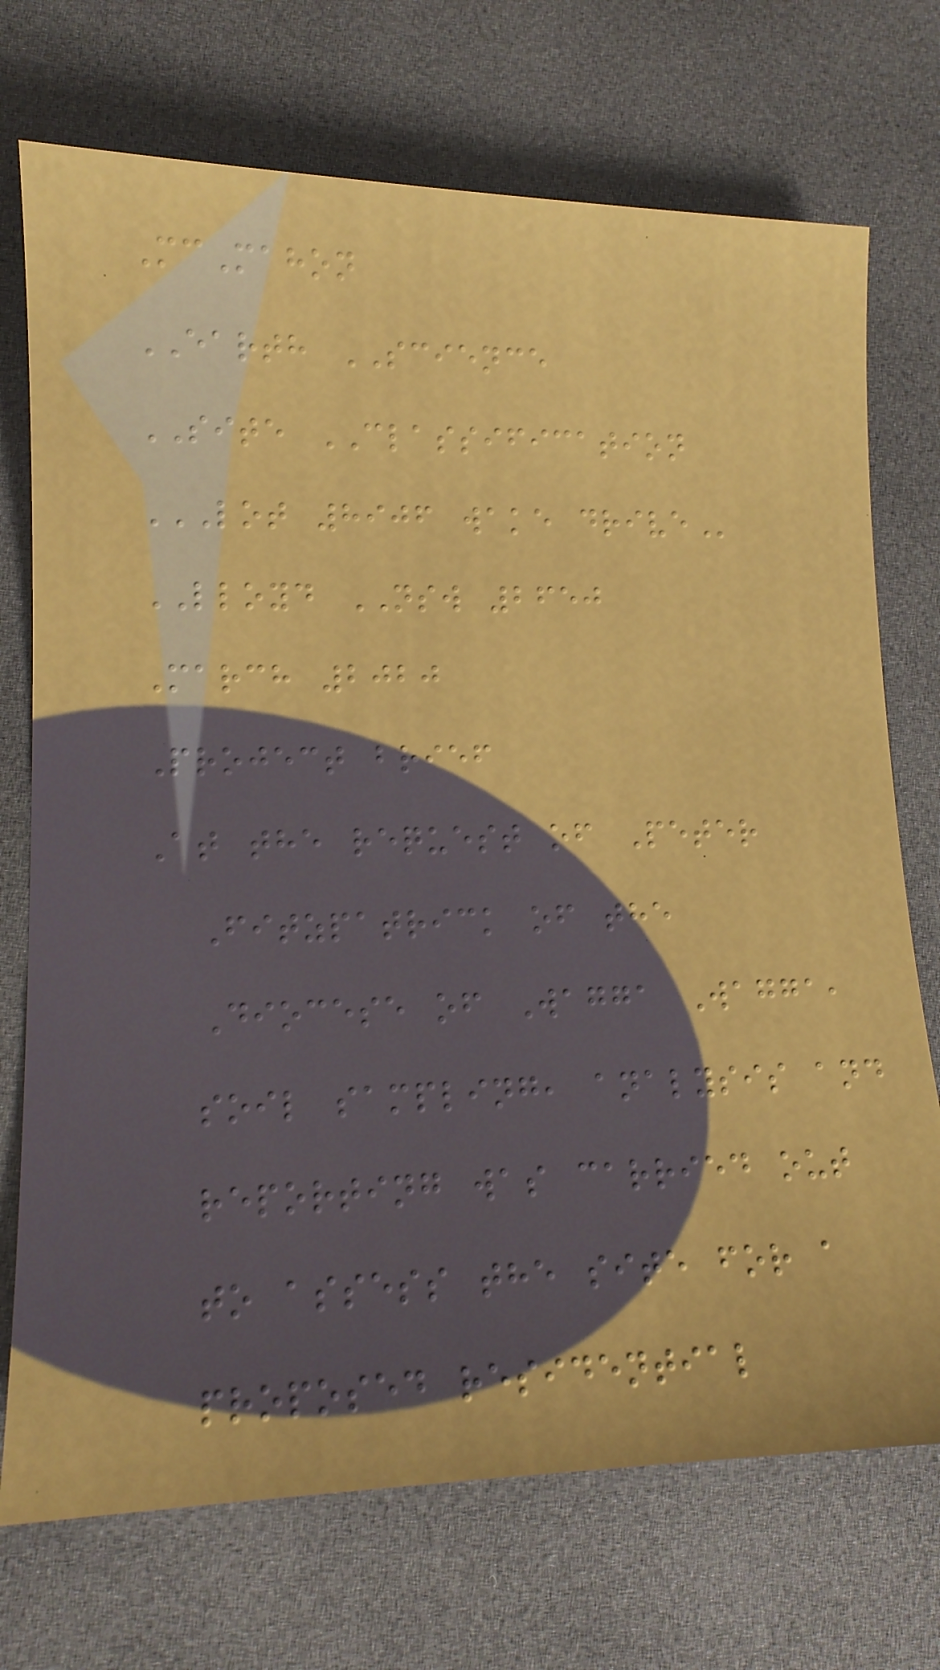McMahon
EARTH SCIENCE
SITE CLASSIFICATION
LOT 8906 WAKE DRIVE
LLOYD NSW 2650
March 2020
Project brief
At the request of Peter
Fitzpatrick of the
Diocese of Wagga Wagga,
soil sampling, analysis and
reporting was carried out
to assess the site for a
proposed residential
